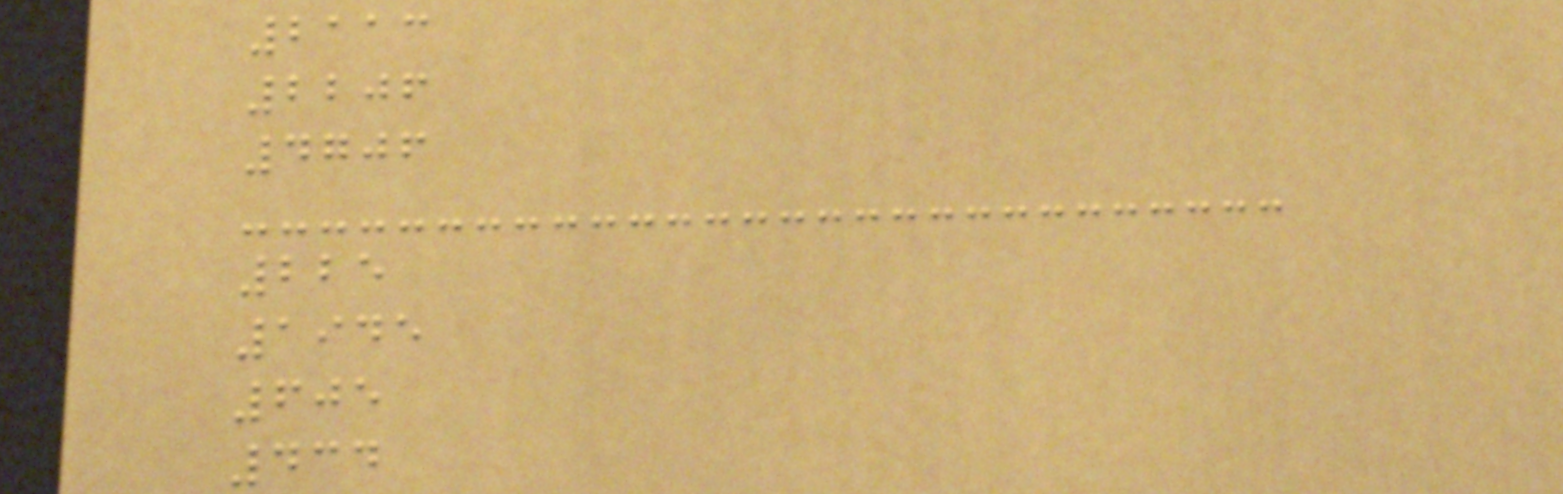2113
2206
4706
225
1945
605
434
